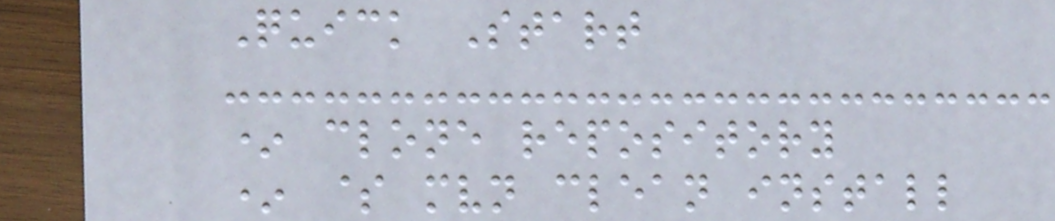Quick Start
* clone repository
* $ mvn clean install
